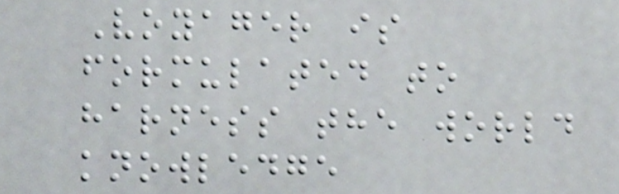Voyager is
formulated to
harness the world
knowledge
